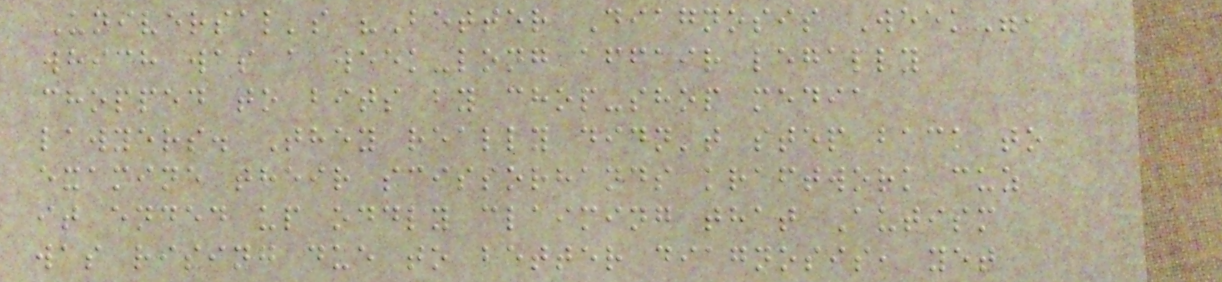Universal's "Better Diagnosis Week",
which was a week-long affair legally
chopped to bits by chop-shop media
lawyers. They really didn't step back to
examine their scissorhands kraftwork cuz
it ended up oddly claiming that Autism
was rising due to better diagnosis, yet
